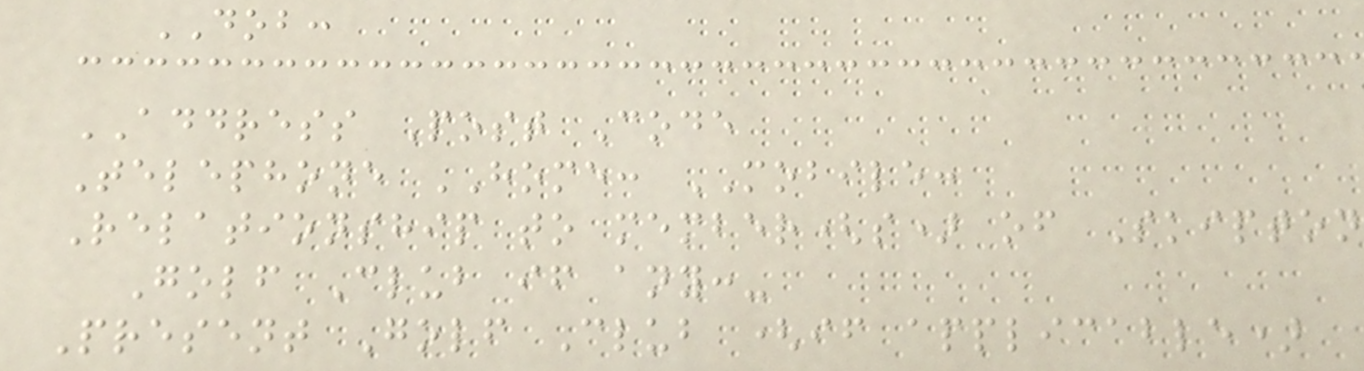DOB:
ADDRESS Post Code
Telephone HOME: MOBILE:
Relationship to member(s) of Skipton
Golf Club if any:-
Present Golf Club (if applicable)
